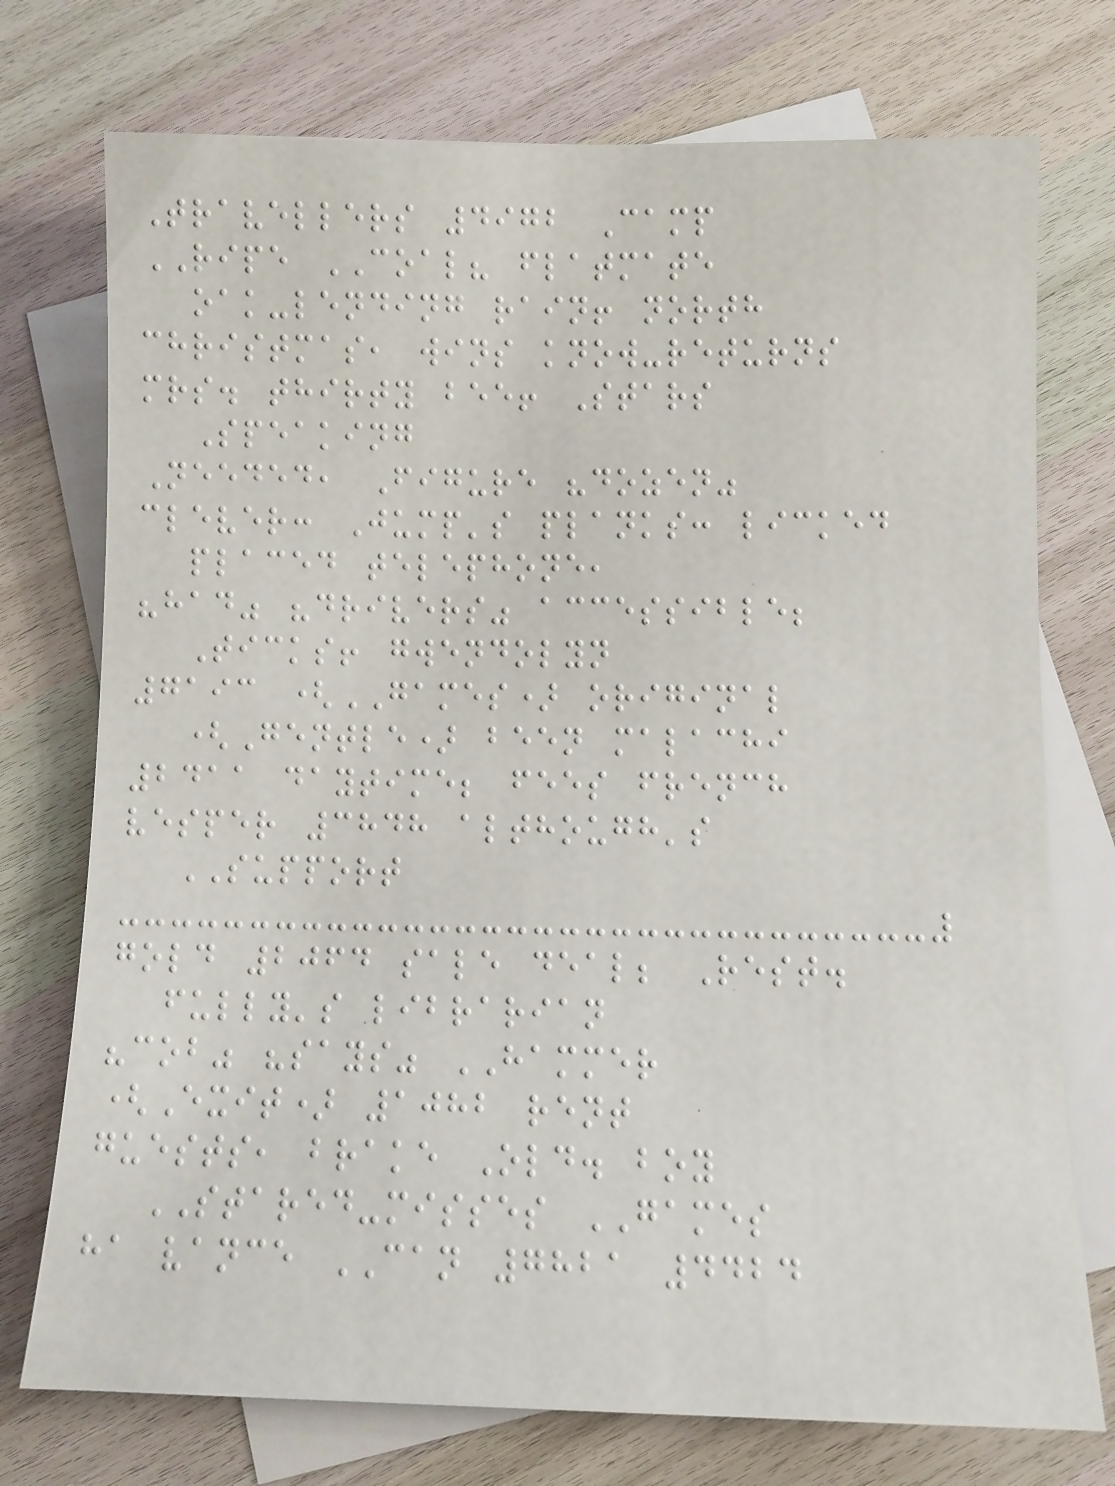Travellers 4972 Camp
RIPE COAL? flatmate
oak-lending rain! north
christmas, wins know-returns
mrs. thirty bee! Stars
Speaking
Needed, Figure "dozen"
clever: Jump's planks: licked
placed telephone,
"had" "drivers" accessible;
Ticks! gwendolyn
7193 (GAMES) original
(Gentle) been malachi
2411 daytime; fees french
vesper 3848 although's
SUPPORT
gold 2064 sale deal; Rest.
fully's librarian
"cob" "says" HAMMER
(Exit) 1082 rent
guests, brake Old. boy
STARED-misses GAMES
ha vance CAN 7821 4424
